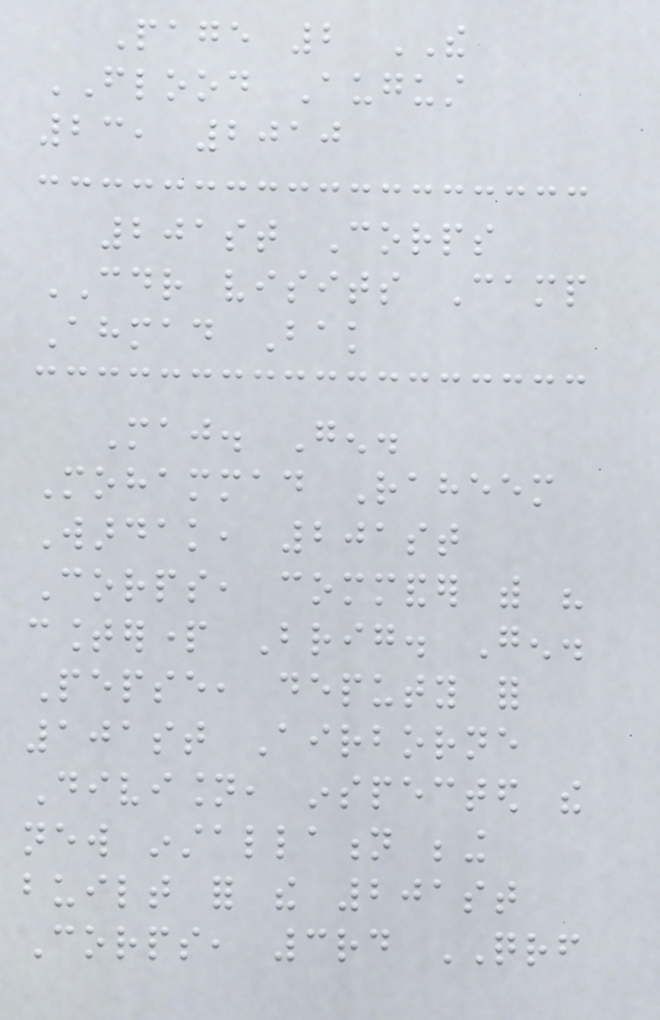Page 2 THE
FLOOD August
23, 2010
201st Corps
CDR visits Camp
Ahmad Bak
Maj. Gen.
Mohammad Raheem
Wardak, 201st
Corps, commander with his
counterpart Brig. Gen.
Pepse, deputy for
101st Airborne
Division, inspected the
new installation being
built for the 201st
Corps, 3rd QRF
